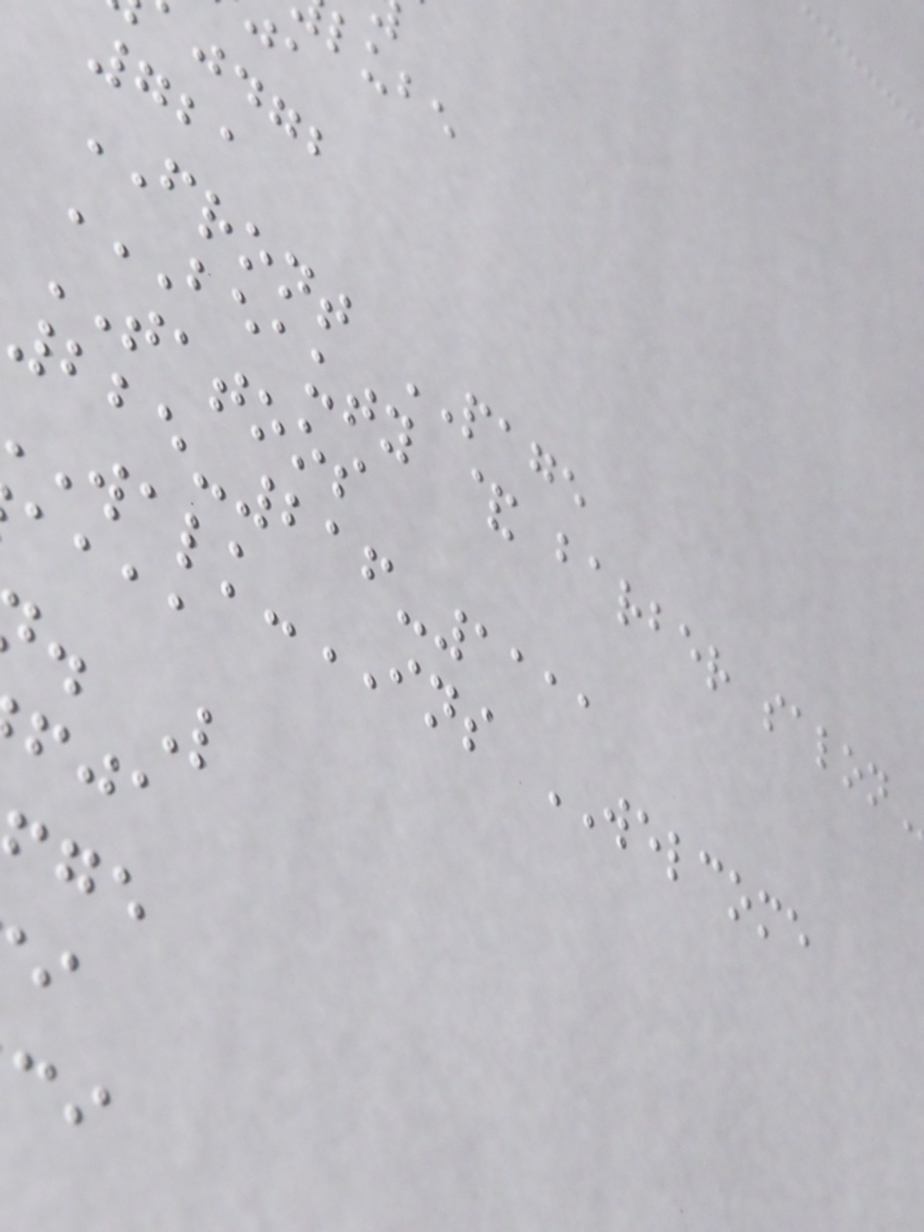lube
jdgb
721
FRONT PAGE
TATOOS
225-216-1111
-INS WELCOME
aaaa
. L
